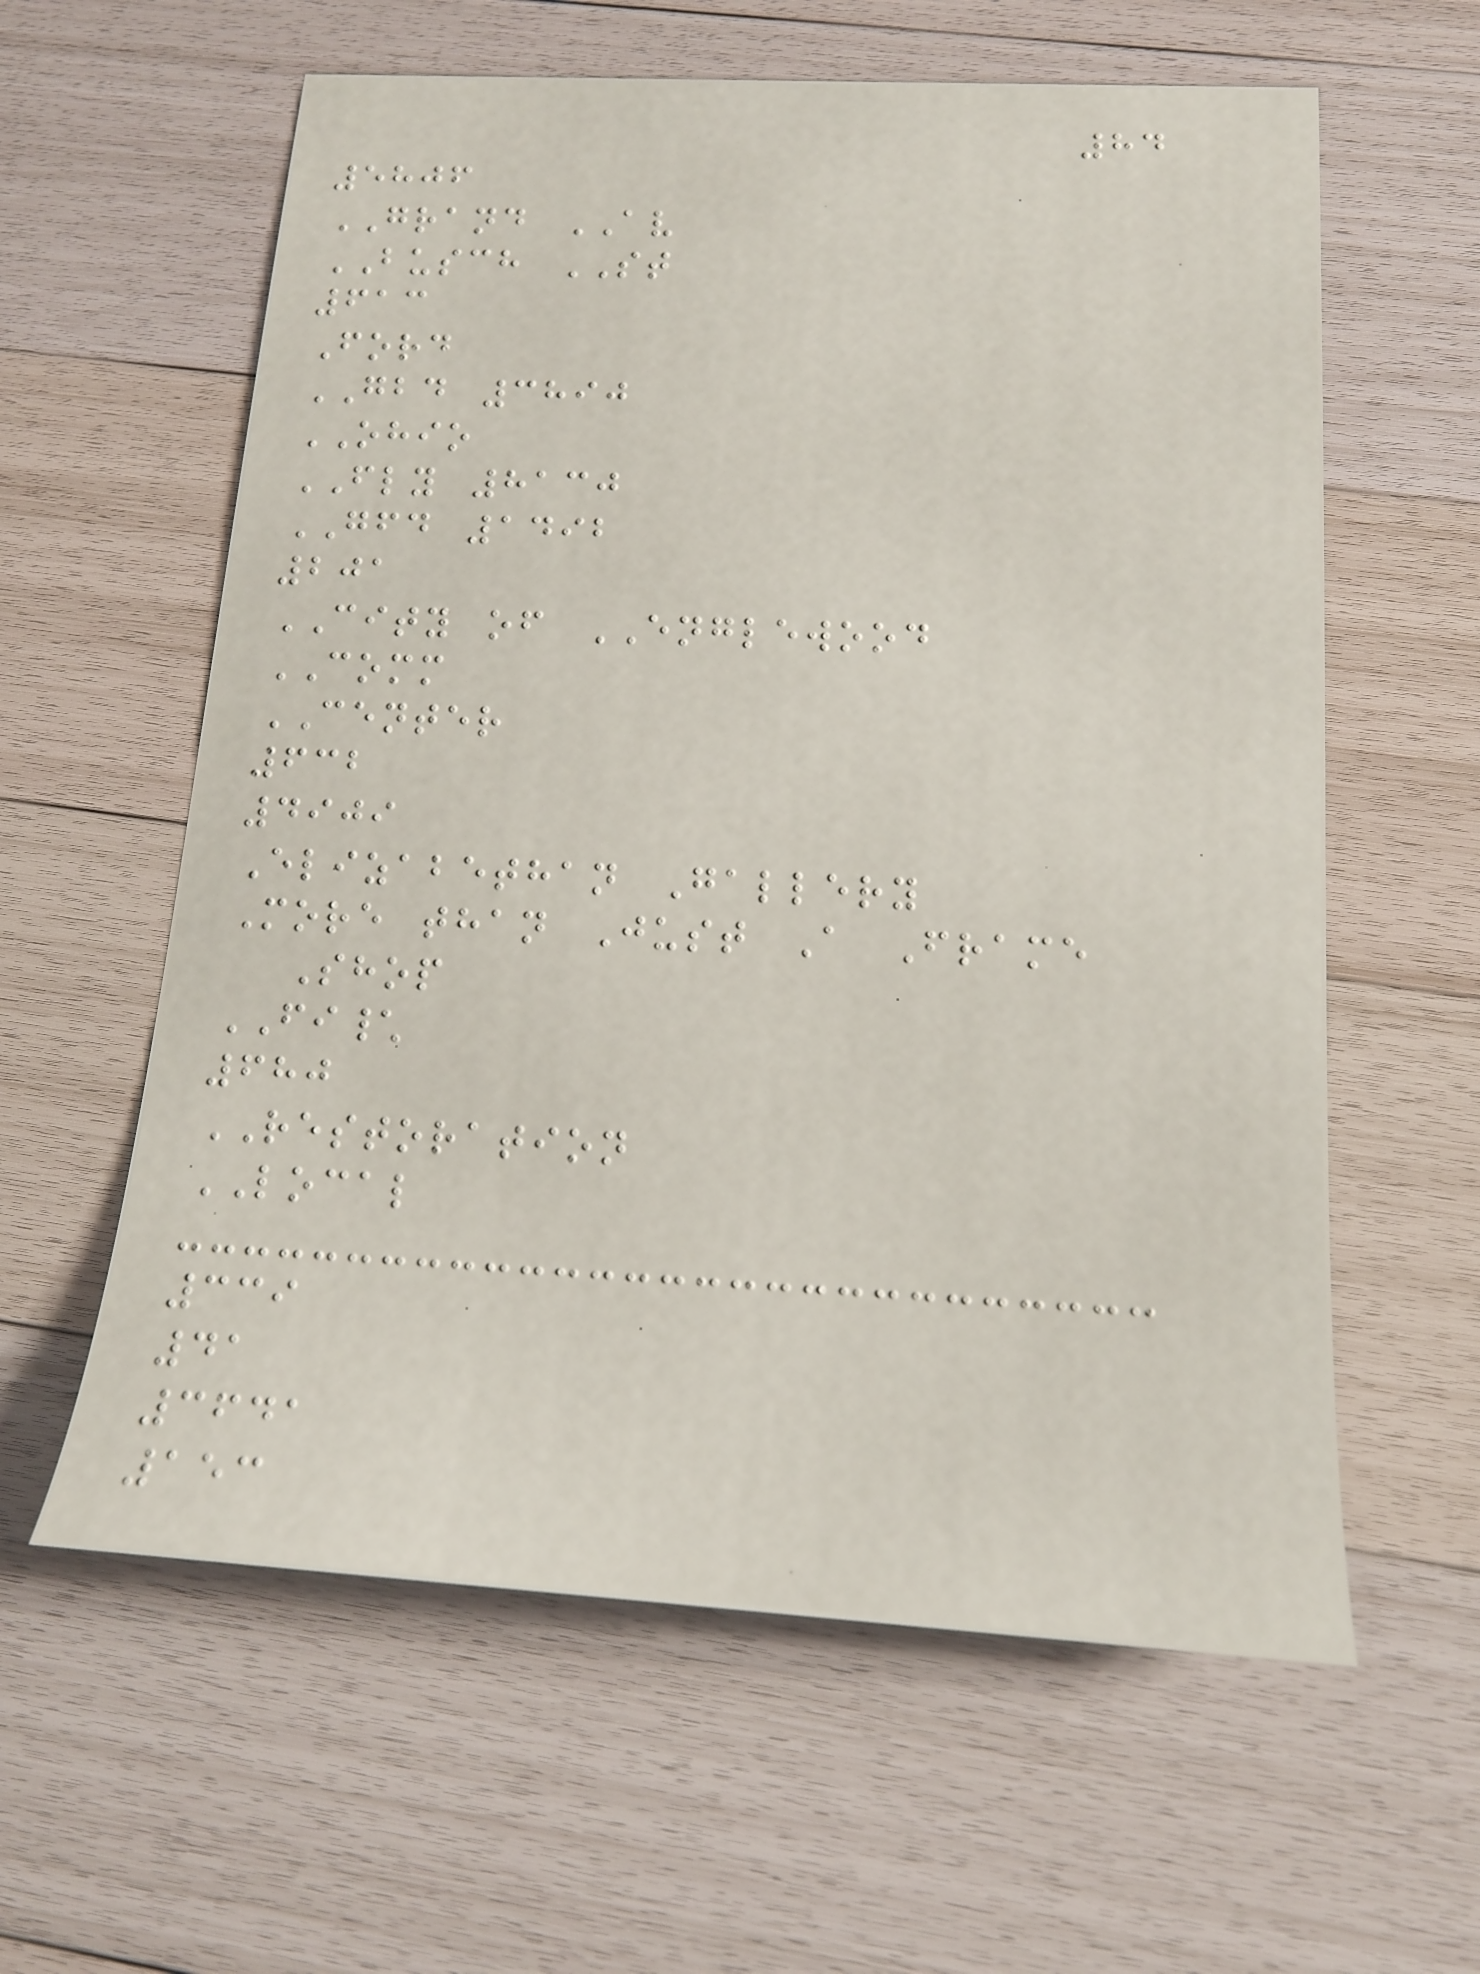84
5806
GRAND AV
BUSCH ST
613
Ford
GBD 3890
OHIO
FLY 8130
GFD 1492
201
CITY of ENGLEWOOD
COMM
CENTER
632
4909
Elizabethan Gallery
More than Just A Frame
Shop
FI\
680
RESTORATION
LOCAL
339
41
3641
153
